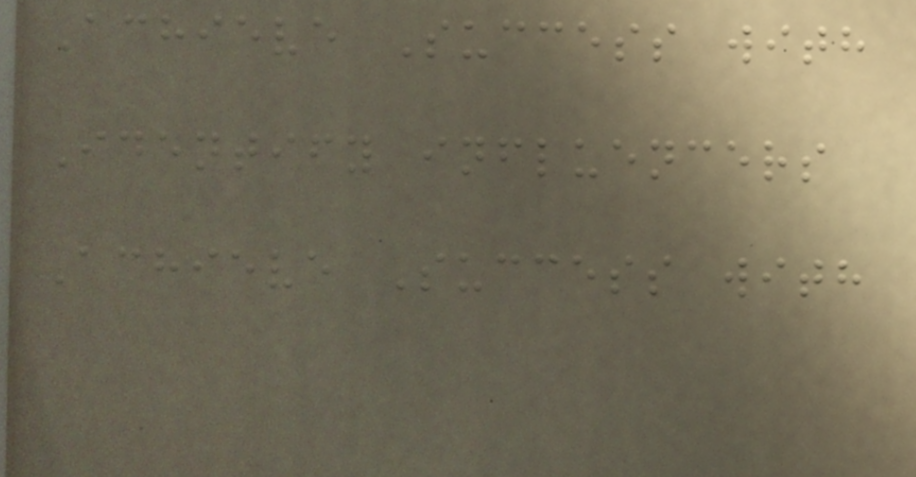Achieve Success with
Identify influencers
Achieve Success with
